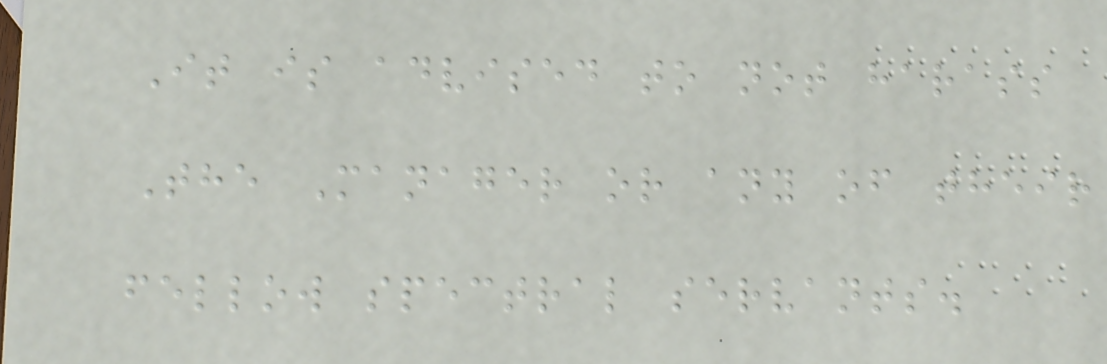It is advised to not harass
The Manager or any of their
fellow spectral servants.
